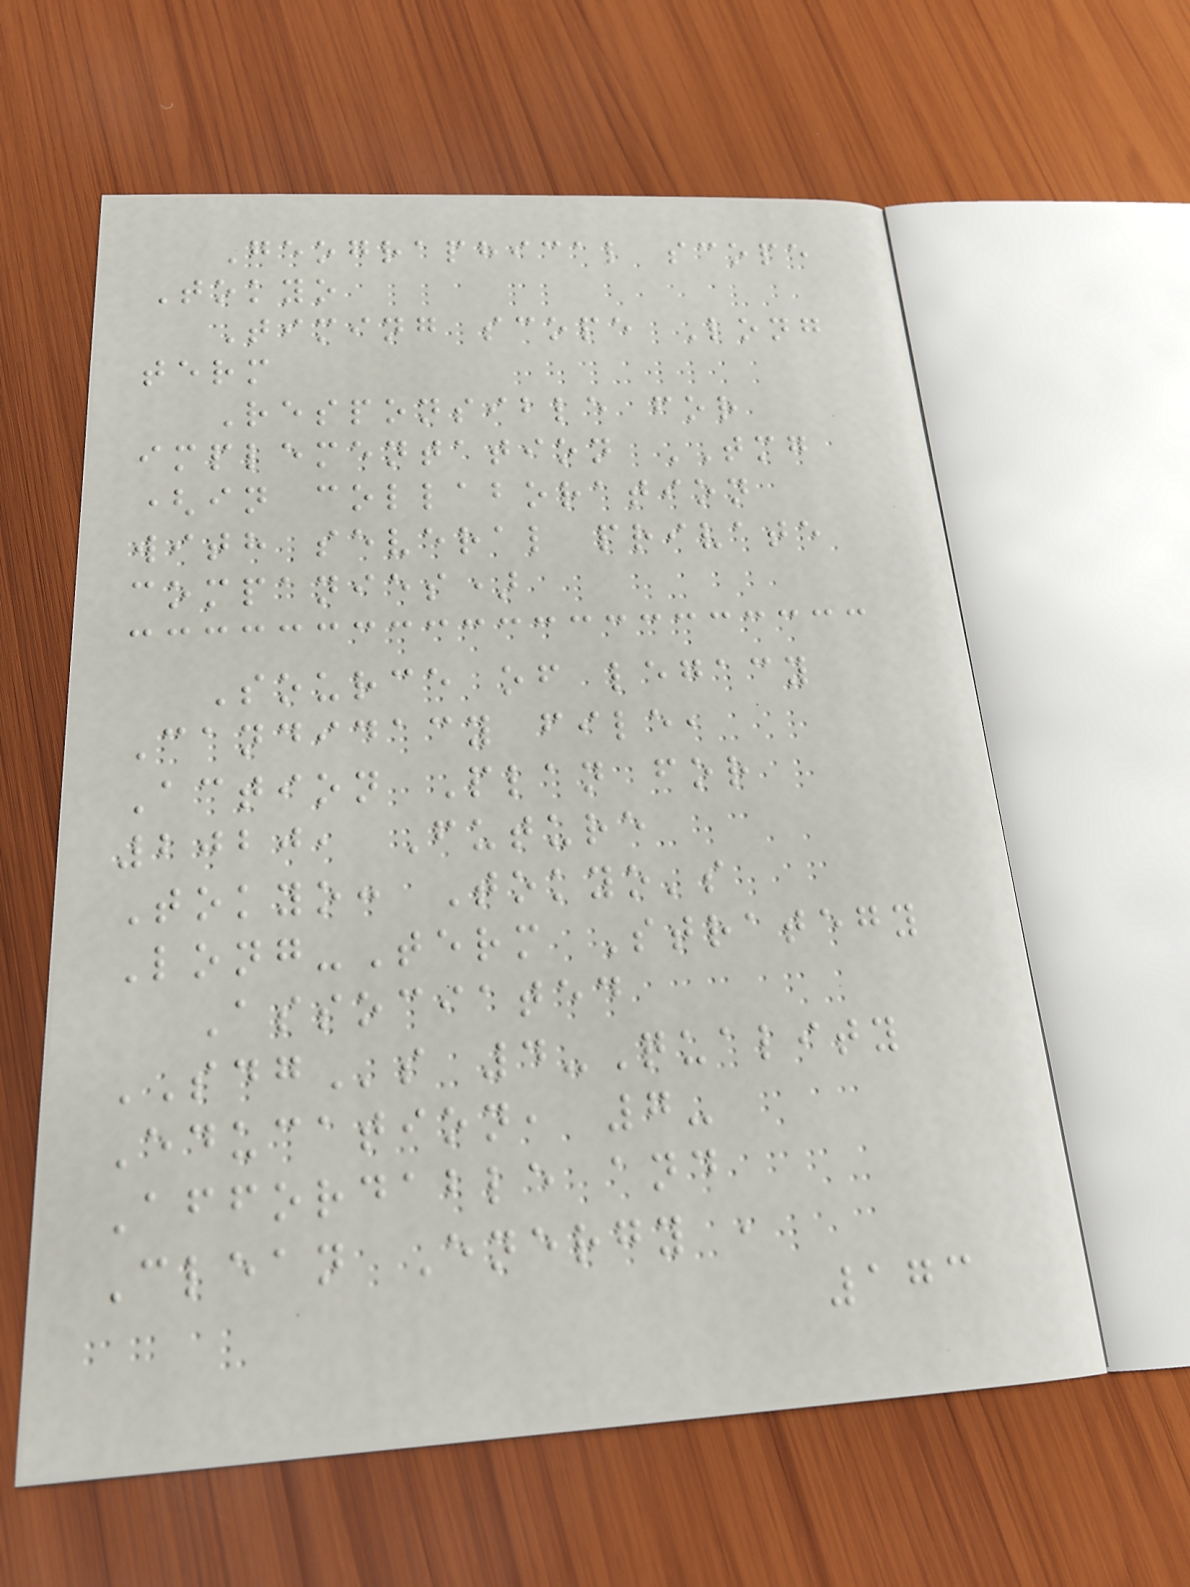Geographical scope
Tokyo
Timing scope Long
term
Responsible for
implementation TMG
(in collaboration
with several private
companies)
Source of legacy
Candidacy file,
Action Plan for
2020, Future
Tokyo: Tokyo's
Long-Term Strategy
Associated
SDGs 4-Quality
Education, 7-
Affordable and
Clean Energy ,
173
